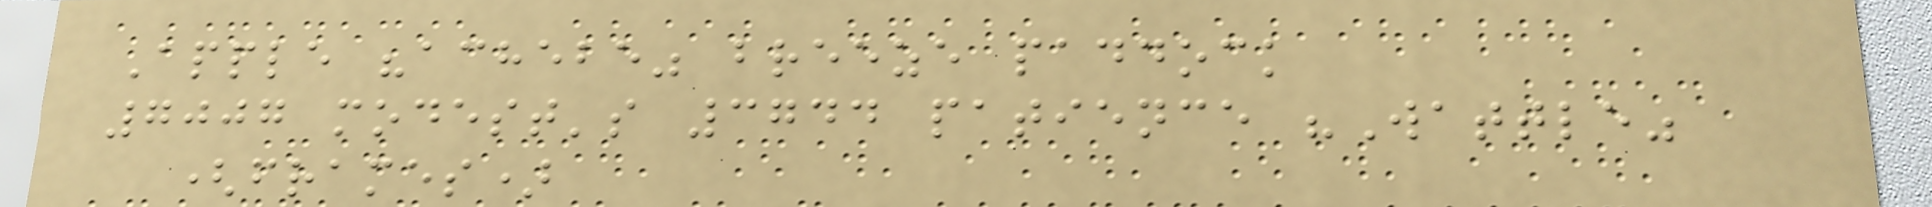Apple "achebe" breeze paddock
7007 modest's 3744 patience "Wattle"
(frames)
